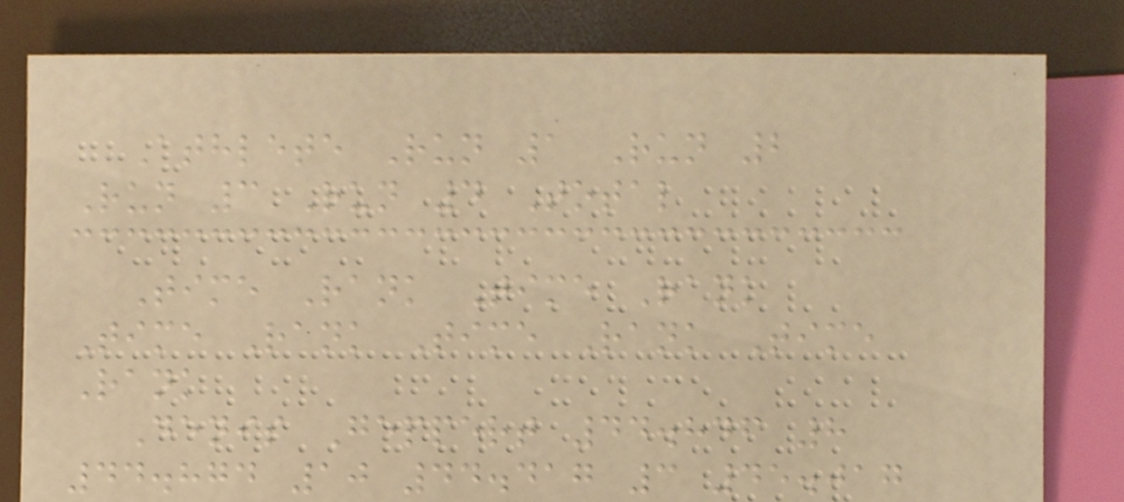Athlete Run 1 Run 2
Run 3 Run 4 Total
Time Rank Time Rank
Time Rank Time Rank Time
Rank
Denis Geppert 44.846 8
44.874 10 44.417 3 45.017
